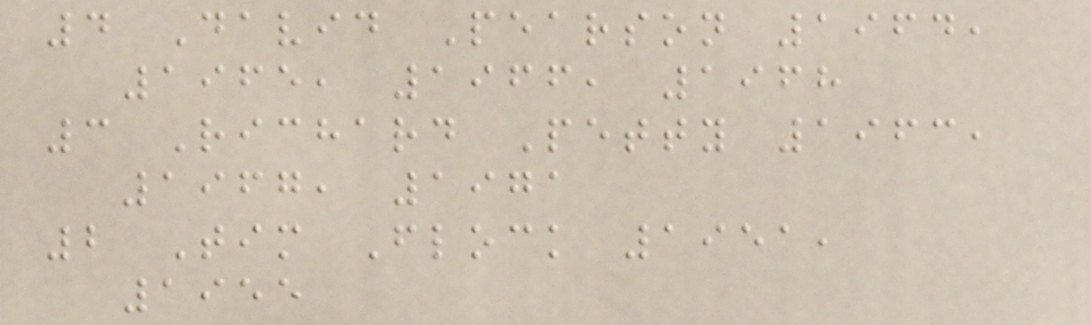4 David Pearson 1964,
1965, 1966, 1968
3 Richard Petty 1963,
1967, 1971
2 Tim Flock 1951,
1955
